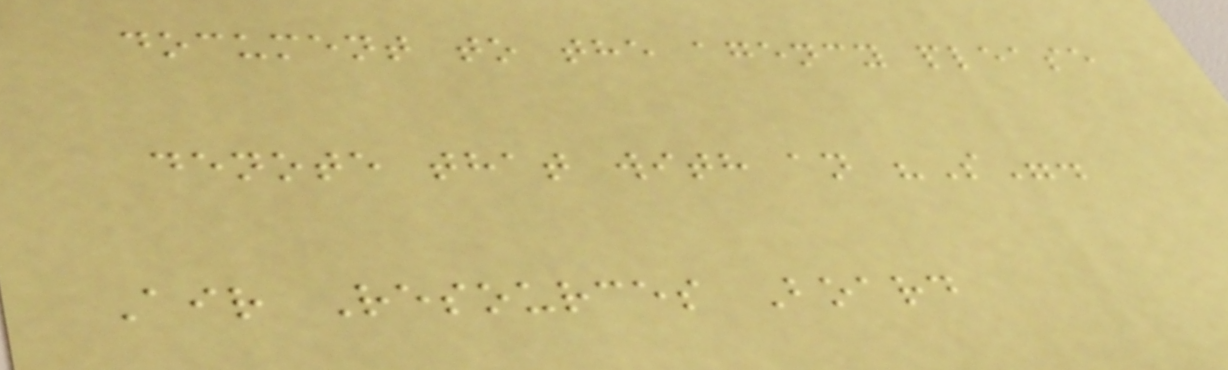document to the agency please
denote that with an "S".
Air Resources Board
